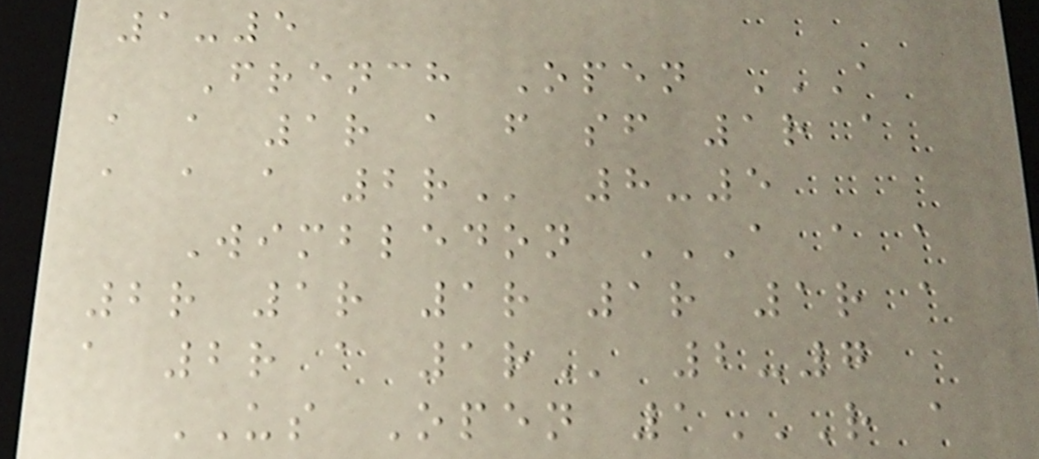1-5
French Open A
A A 1R A F SF 1R A
A A A 2R 8-5
Wimbledon A A A
2R 1R 1R 1R 1R A
A 2R A 1R 2-7
US Open 1R A
